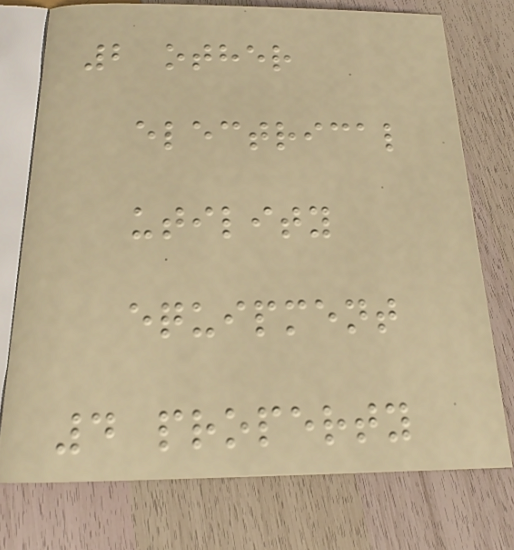2 other
electrical
utility
equipment
4 property
